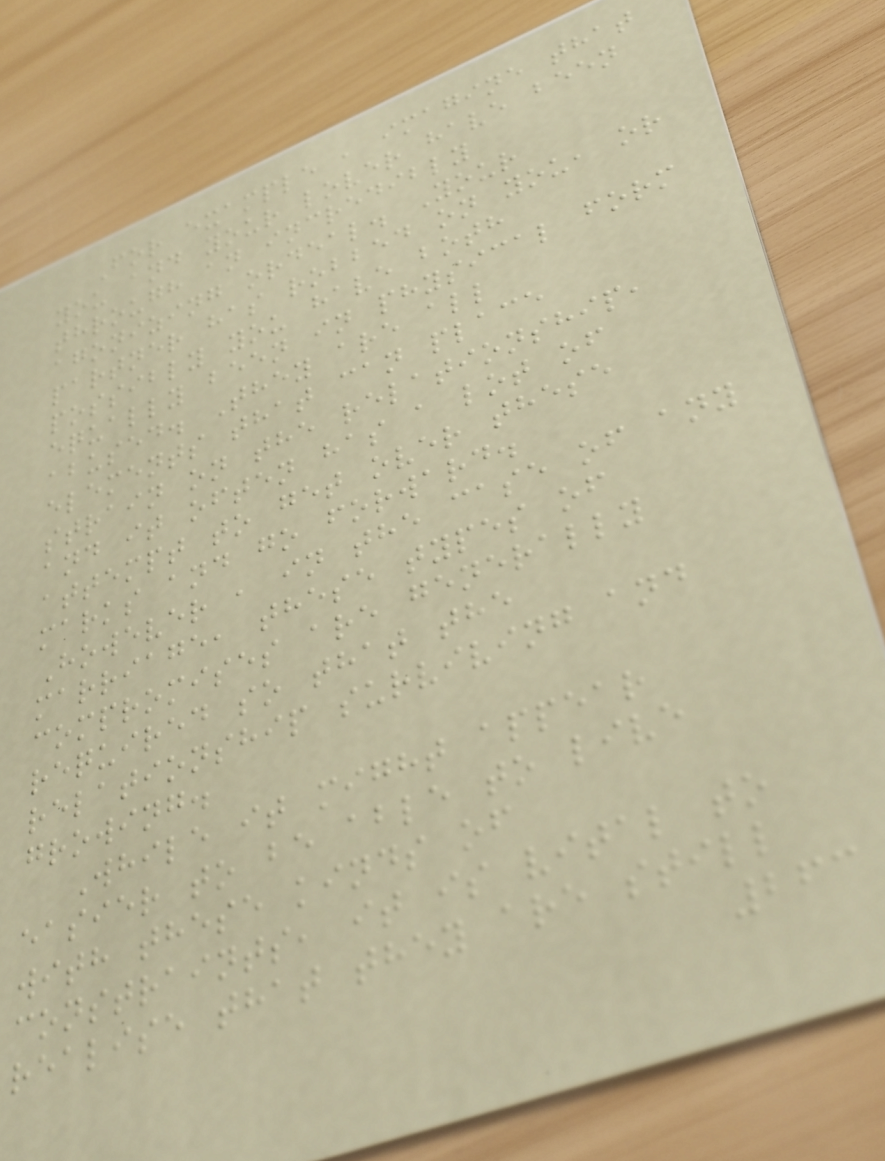For example , imagine that
you and your lover have been
through an incredibly
agonizing ordeal. Your
partner has robbed on you, or
possibly you have both
equally been in physical form
abused. They are all
elements that can place
strain on the relationship,
and it often has a lot of
attempt to get over these
marks and go forward.
However , in the case of any
marriage, these types of
compromises are generally
required so that the
relationship surviving and
growing.
While it might appear
easier to be able to live
with these kinds of
constraints, it is vital to
realise that they are still
263
